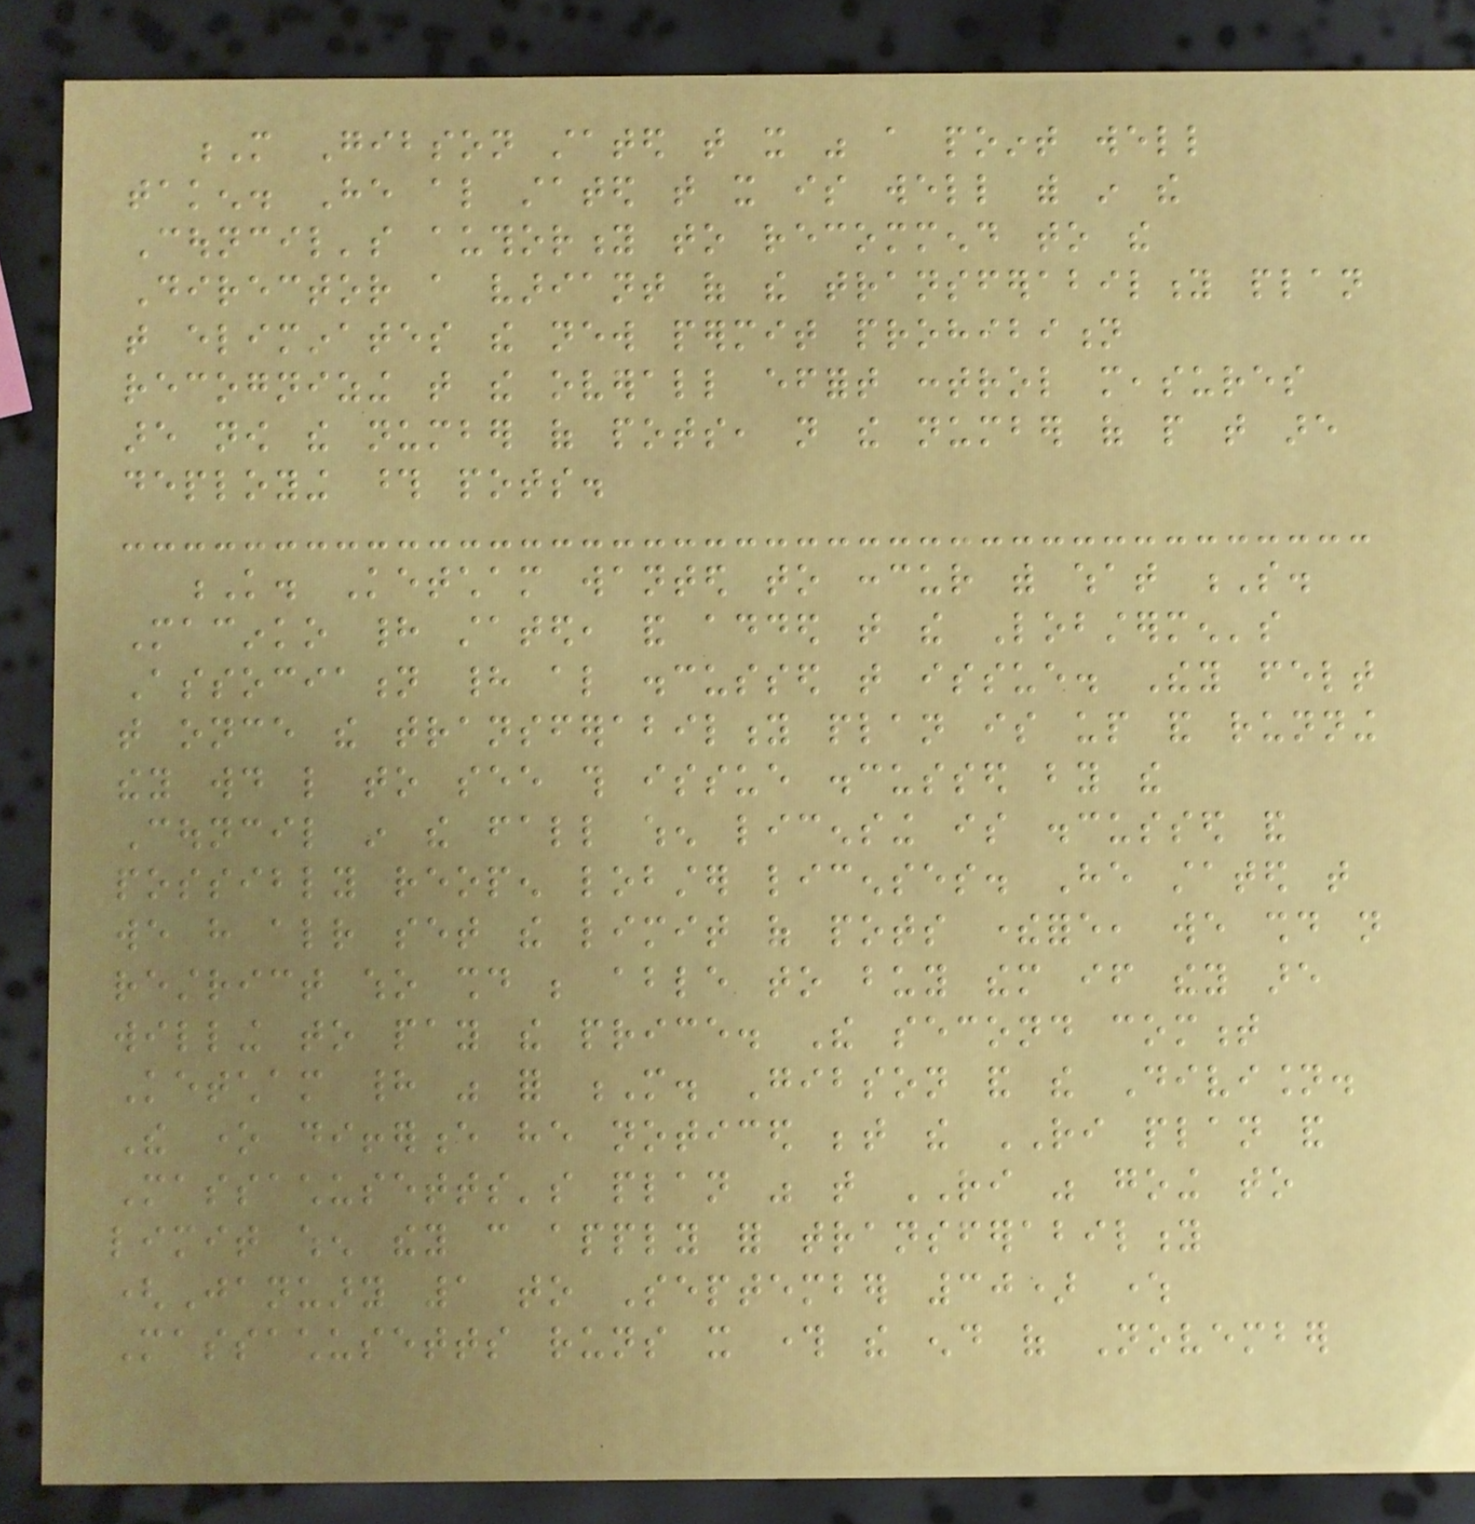M Gibson stated that it was a point well
taken. He also stated that it is well with in the
Council's authority to recommend to the
Director a variant of the transferability plan
that eliminates the new permit prohibition
recognizing that the overall effort control measures
are now the number of pots, not the number of people that are
deploying those pots.
K. Ketcham wanted to concur with what S.
Macinko had stated, and added that the Lobstermen's
Association had also discussed that issue. They felt
that once the transferability plan is up and running
they would like to see this issue discussed by the
Council in the fall when licensing is discussed and
possibly reopen lobster licenses. He stated that
we have already set the limit of pots therefore, we should not
restrict who should be able to buy them if they are
willing to pay the price. The second comment
Ketcham had was for M. Gibson and the Division.
The one difference he noticed between the RI plan and
Massachusetts's plan was that RI was going to
limit when they can apply for transferability
(January 1 to September 30) where
Massachusetts runs it through the end of November
